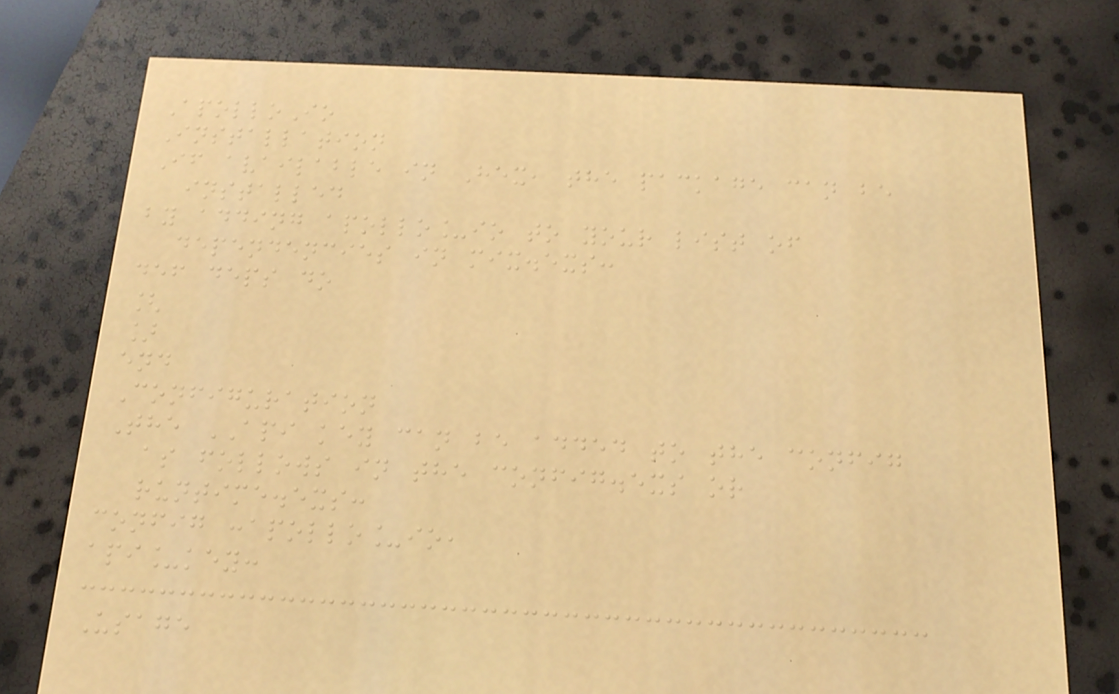ApolloIo
Installation
If available in Hex, the package can be
installed
by adding apollo_io to your list of
dependencies in mix.exs:
def deps do
[
]
end
Configuration
The API key can be added to the config
as follows in the config.exs or
runtime.exs:
config :apollo_io,
api_key:
Usage
